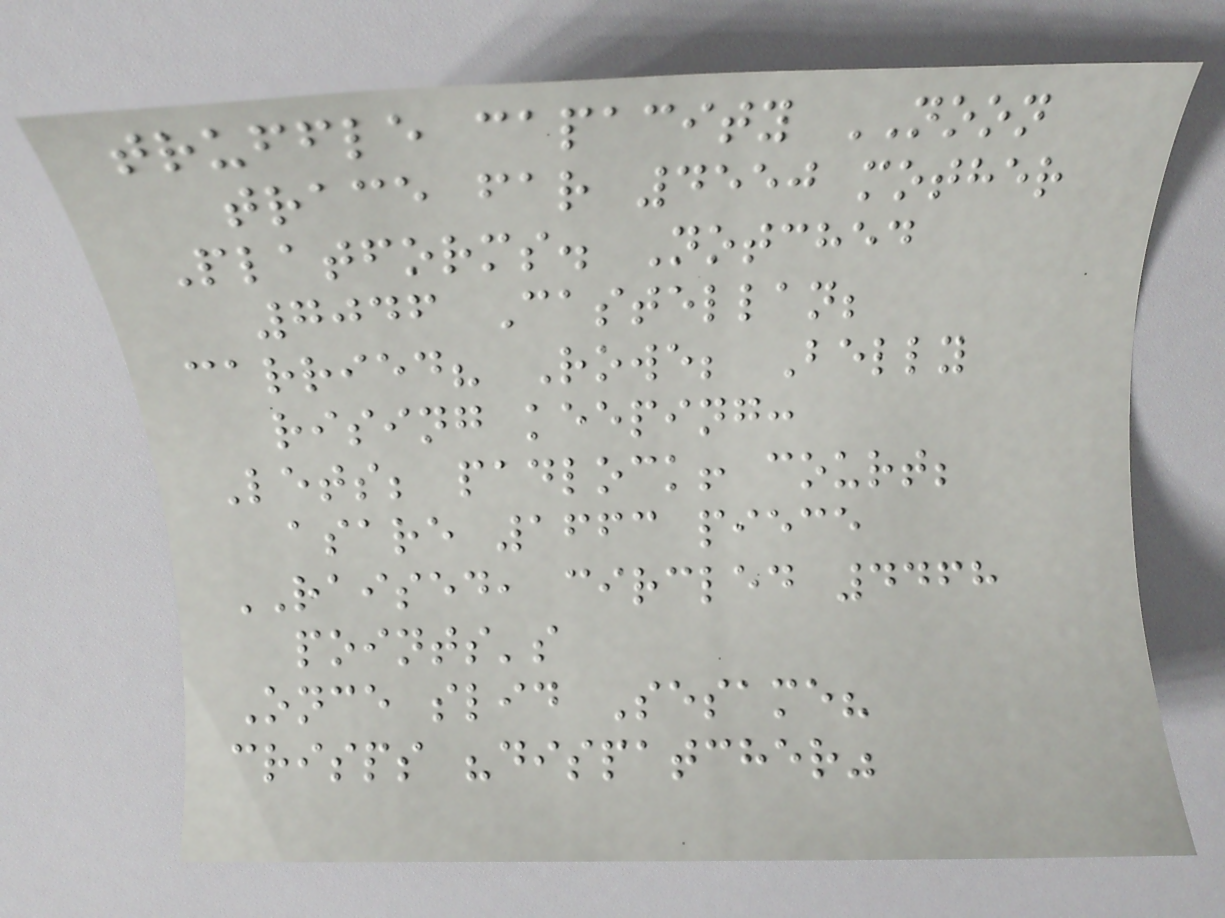truffle capacity NOON
trace far 4550 mother
Platforms. Notched
7046 Castellan;
carried? Rowe; Belly
rising keeping:
Lets; padlock! court;
asare 1663 piece
RAISED, circled 4468
points's
Once slid Sesame?
crisps "dispatcher"
